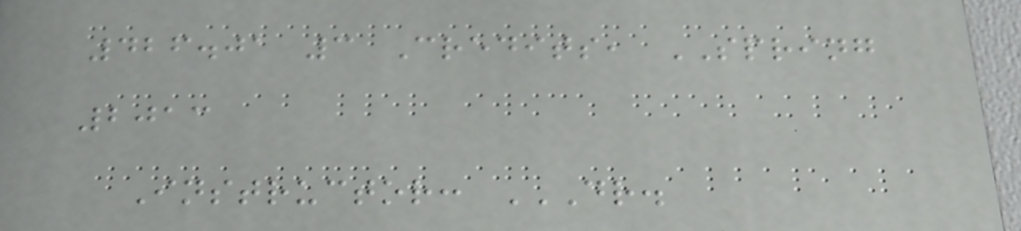426.01 3 Credits, SPRING
2013
Instructor: DR.
